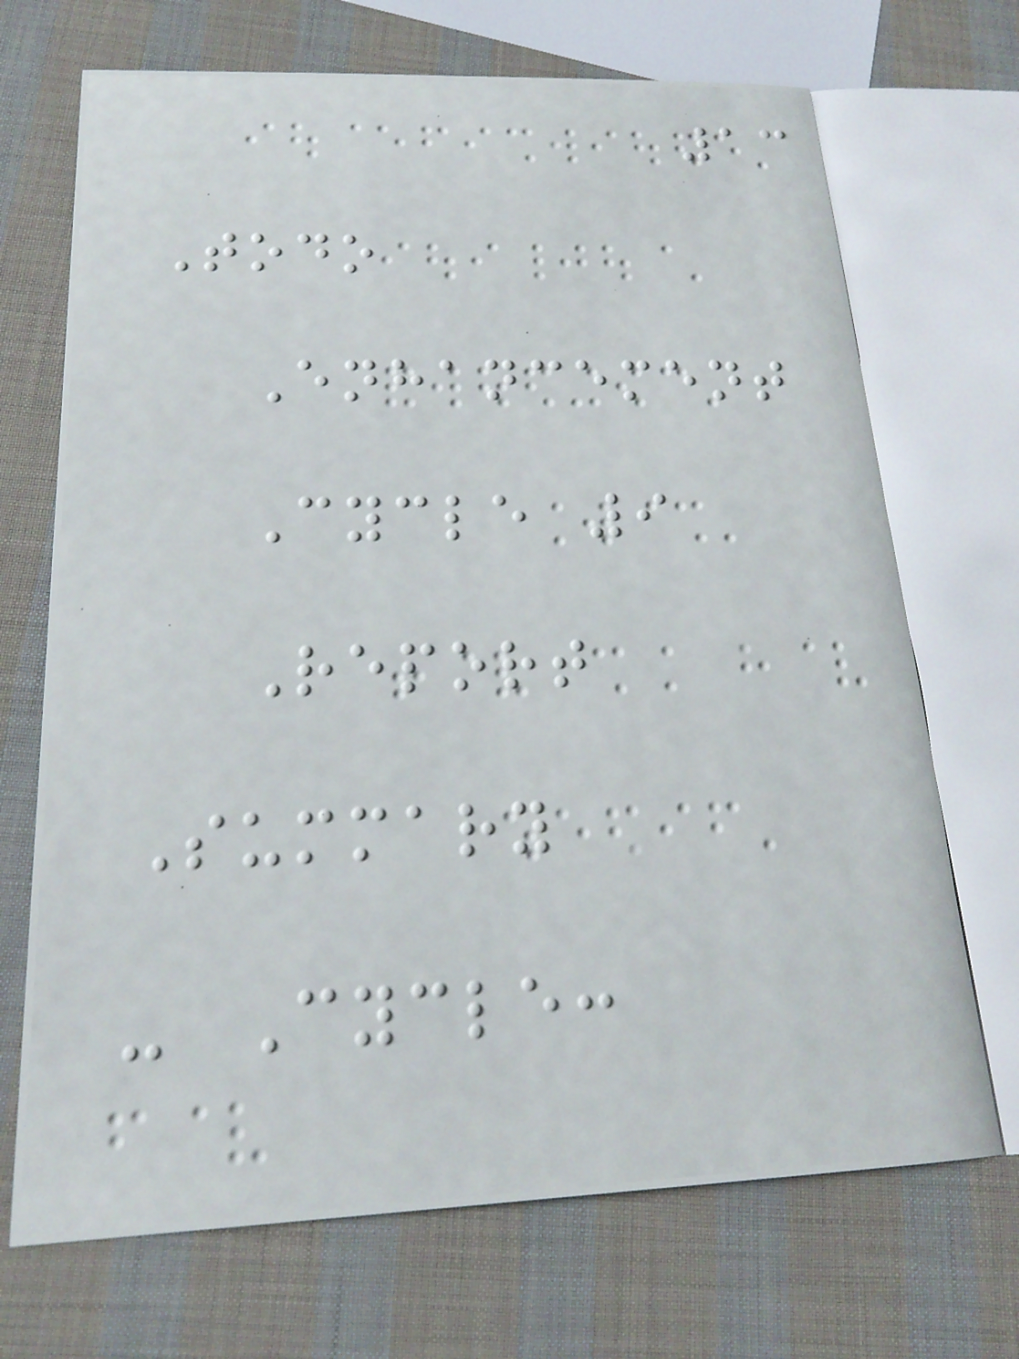13
Todo
Enhancement
Cycle 9
Report
Summary
- Cycle:
